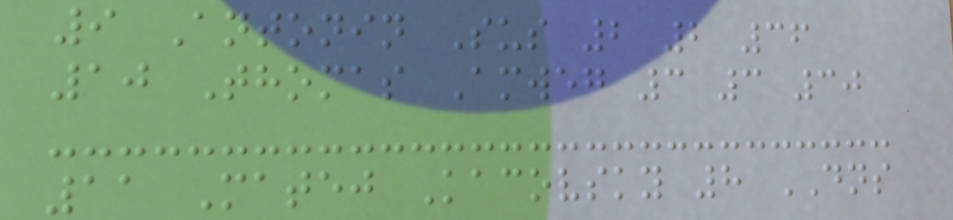9 Antonin Sus 2 2 36
10 Thomas Amweg 3 3 30
11 Matej Kacovsky 8 DNS
